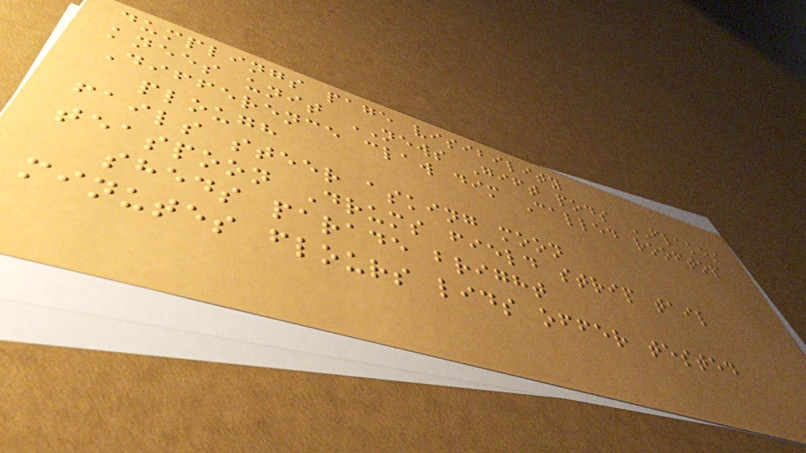dumplings page visibility
knees unit NEWS Gift pods FLAKES
Difference claw dim Called rooftop
plough
fails steer asking moon
teaspoon Drums field strip tail
sheds parade bright
minutes flours lids offer tested
